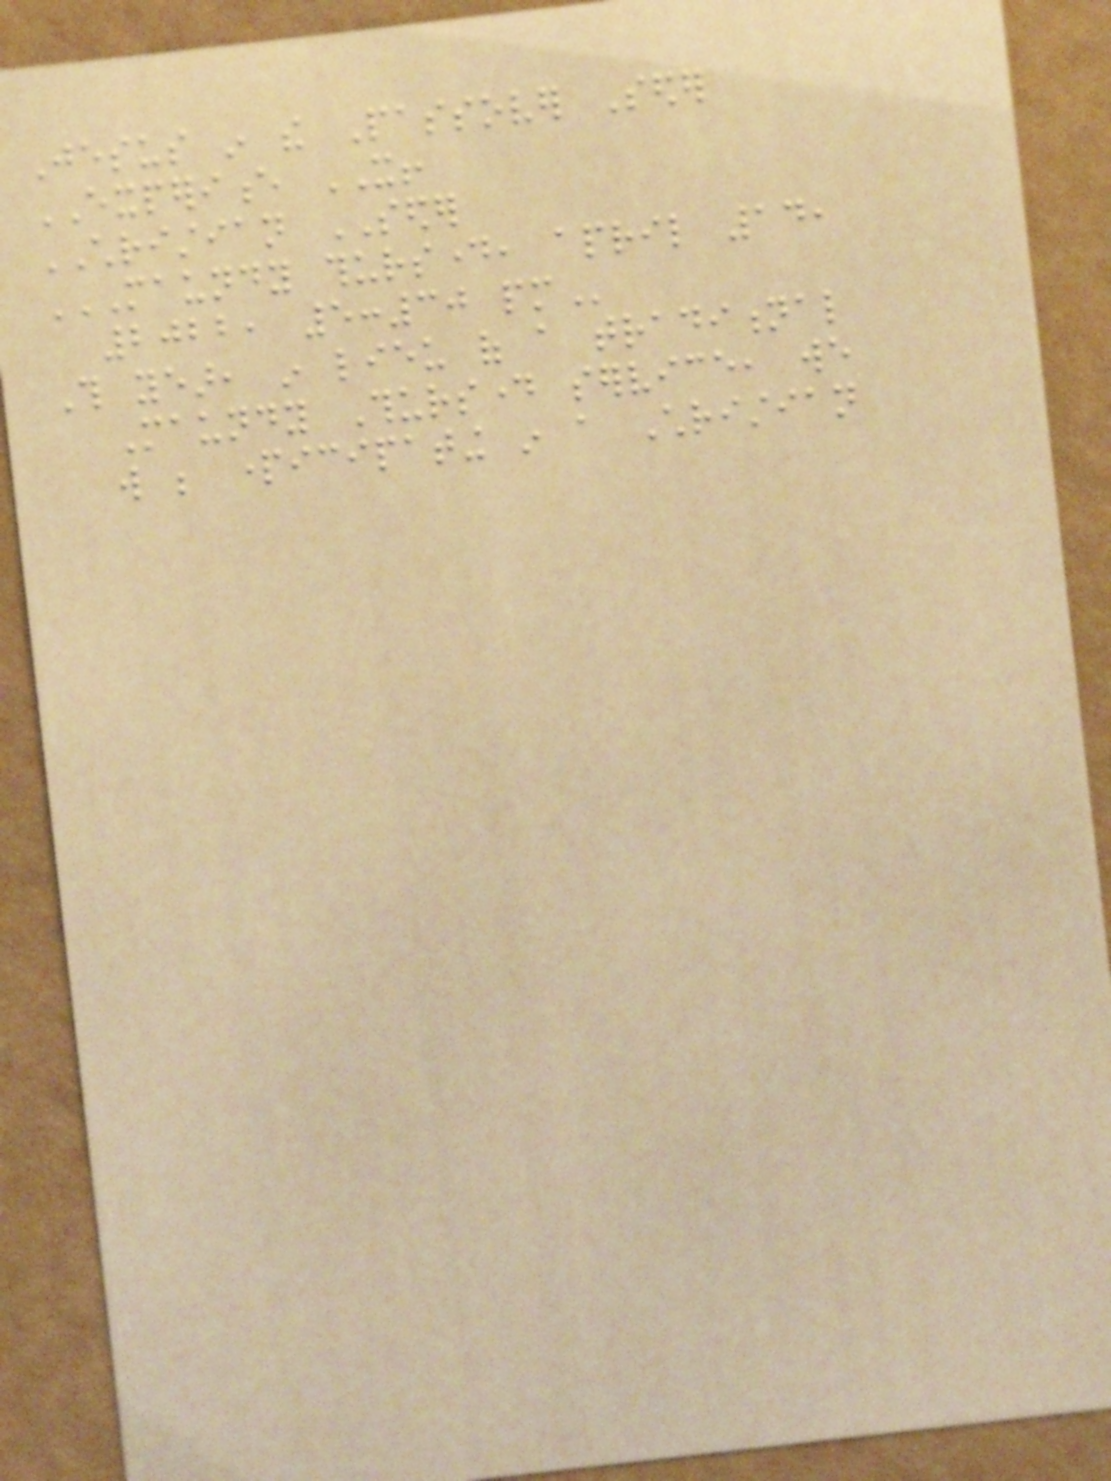Jesus in the Passover Seder
EXPERIENCE IT!
CHRISTIAN SEDER
MAUNDY THURSDAY, APRIL 14,
2022, 5:30 PM
This year, in lieu of a traditional
Maundy Thursday service, we
will be participating in a Christian
